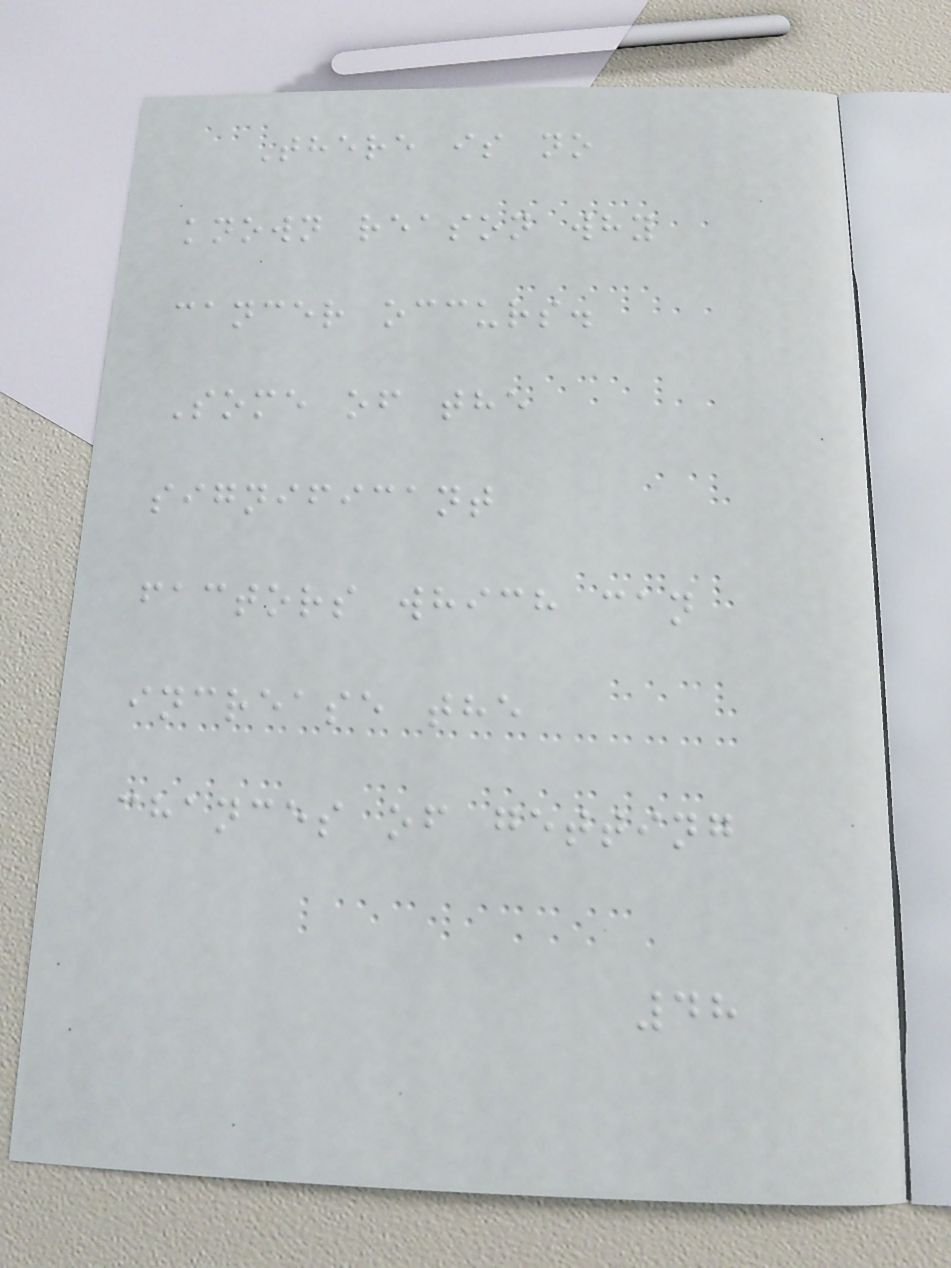There is no
known reason why
cancer occurs.
Some of the
significant
factors which can
increase the
chances of getting
48
